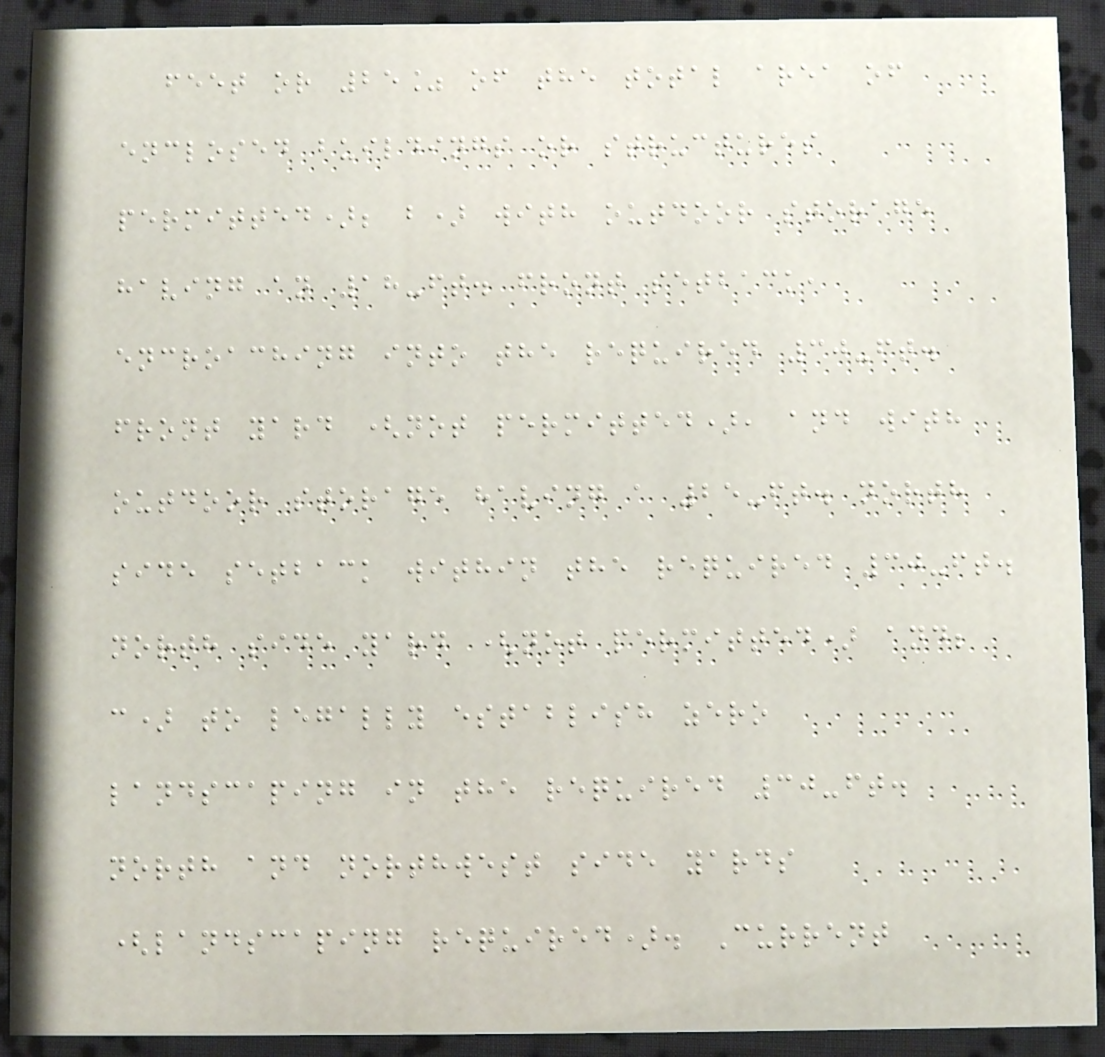feet or 25% of the total area of
enclosed buildings or structures
permitted); b) with outdoor storage
having an 18-ft. front setback,
encroaching into the required 30-ft.
front yard (not permitted), and with
outdoor storage having a 25-ft. north
side setback within the required 30-ft.
north side yard (not permitted) and;
c) to legally establish zero
landscaping in the required 30-ft.
north and northwest side yards
(landscaping required). Current
